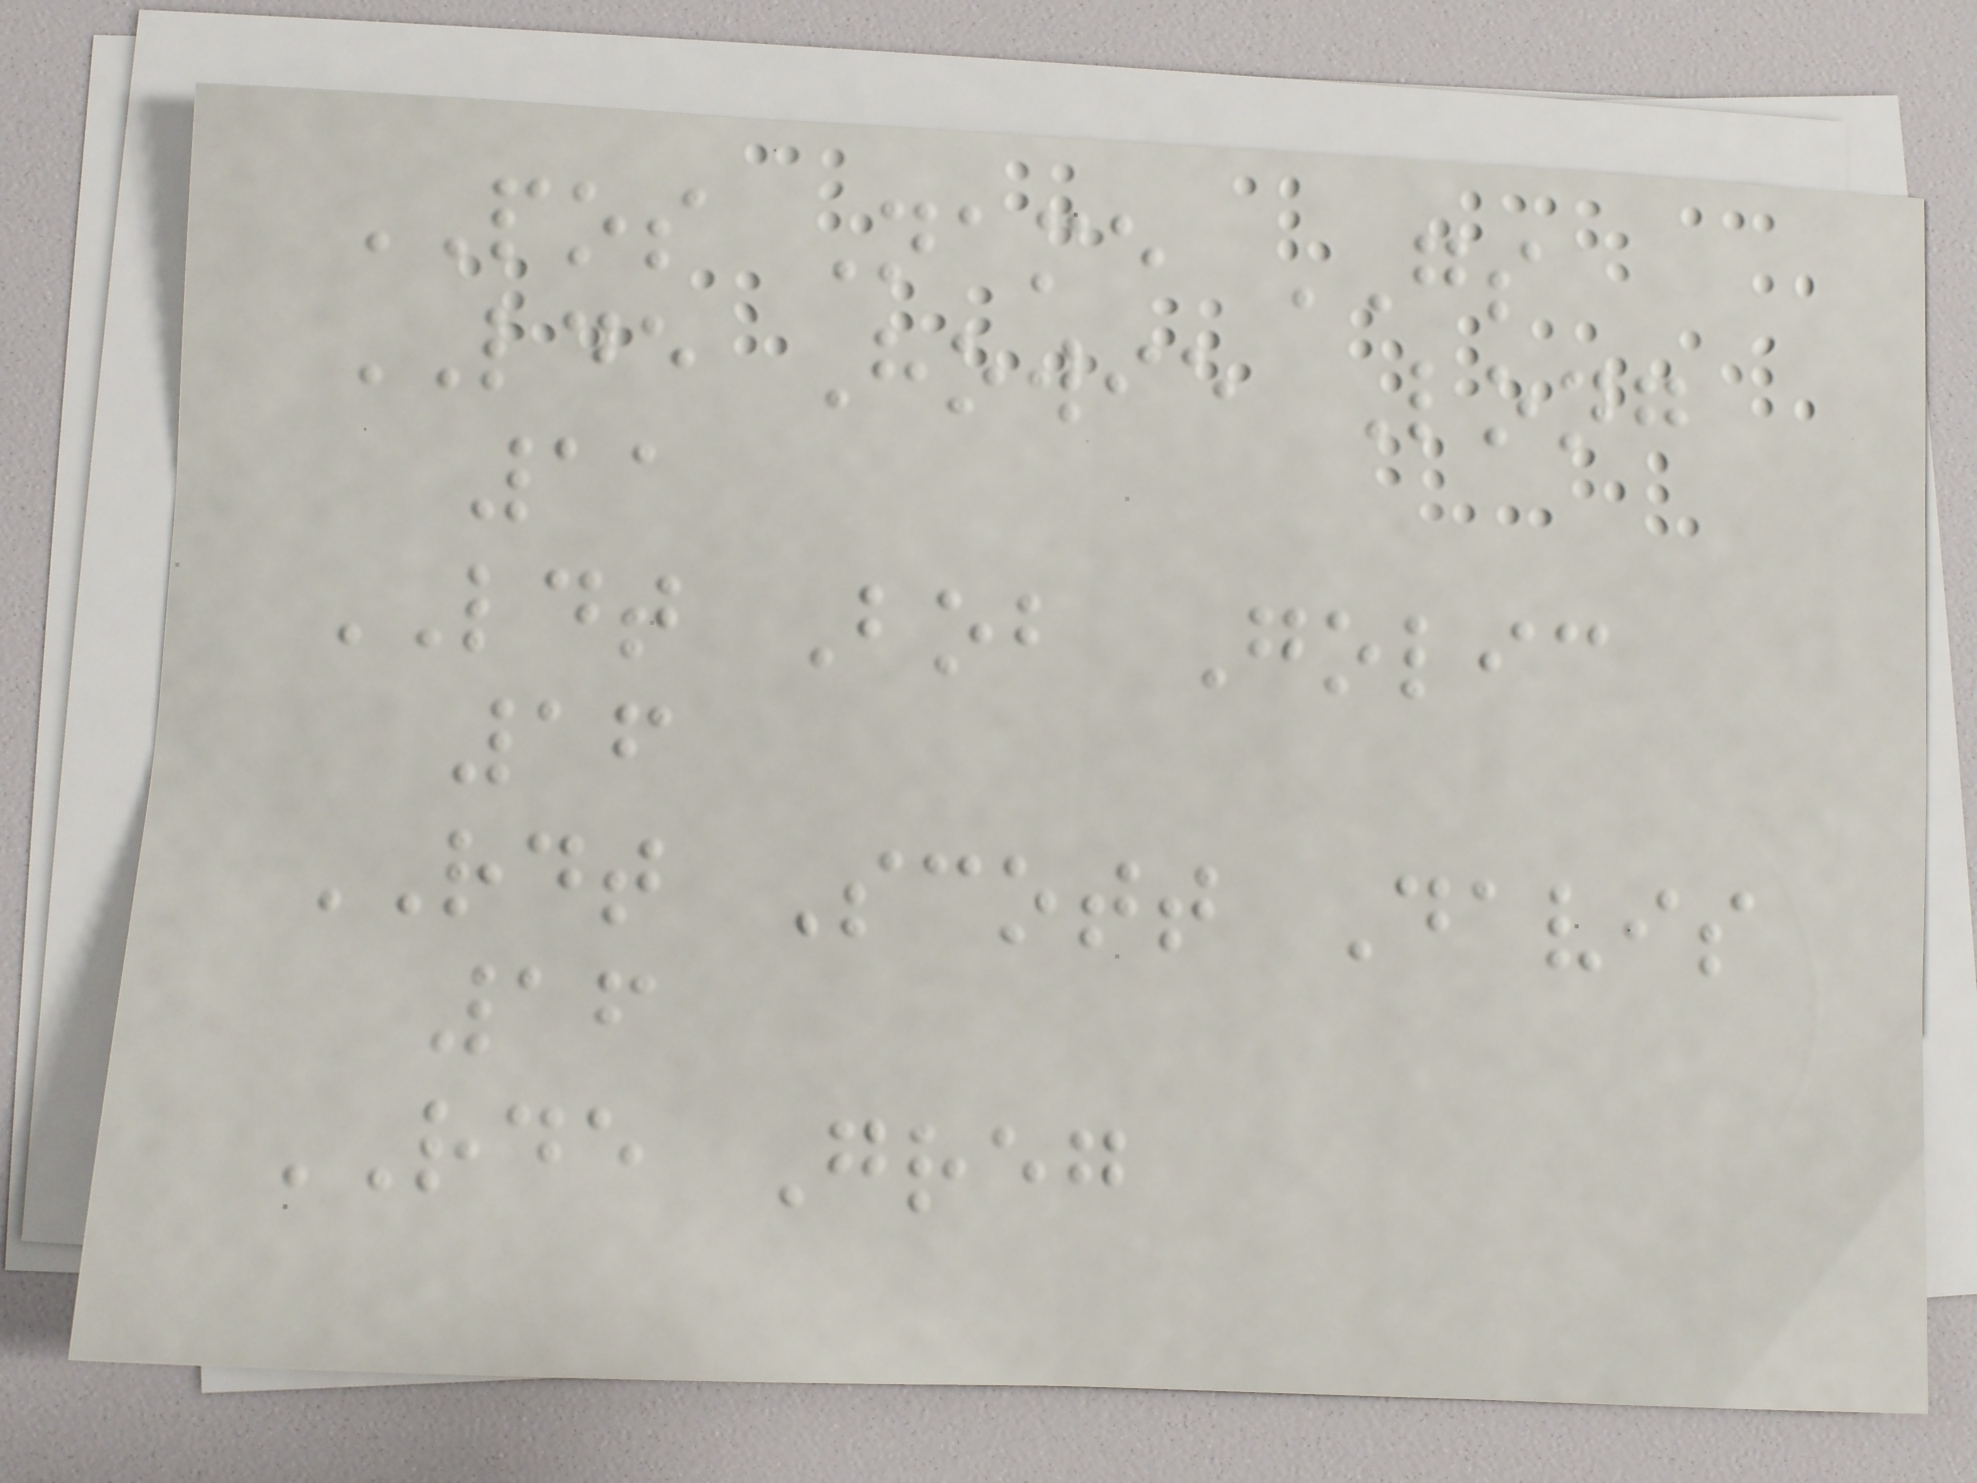POS Name GS
LDE Howie Long
11
LDT Bob Golic
16
RDT Scott Davis
16
RDE Greg
